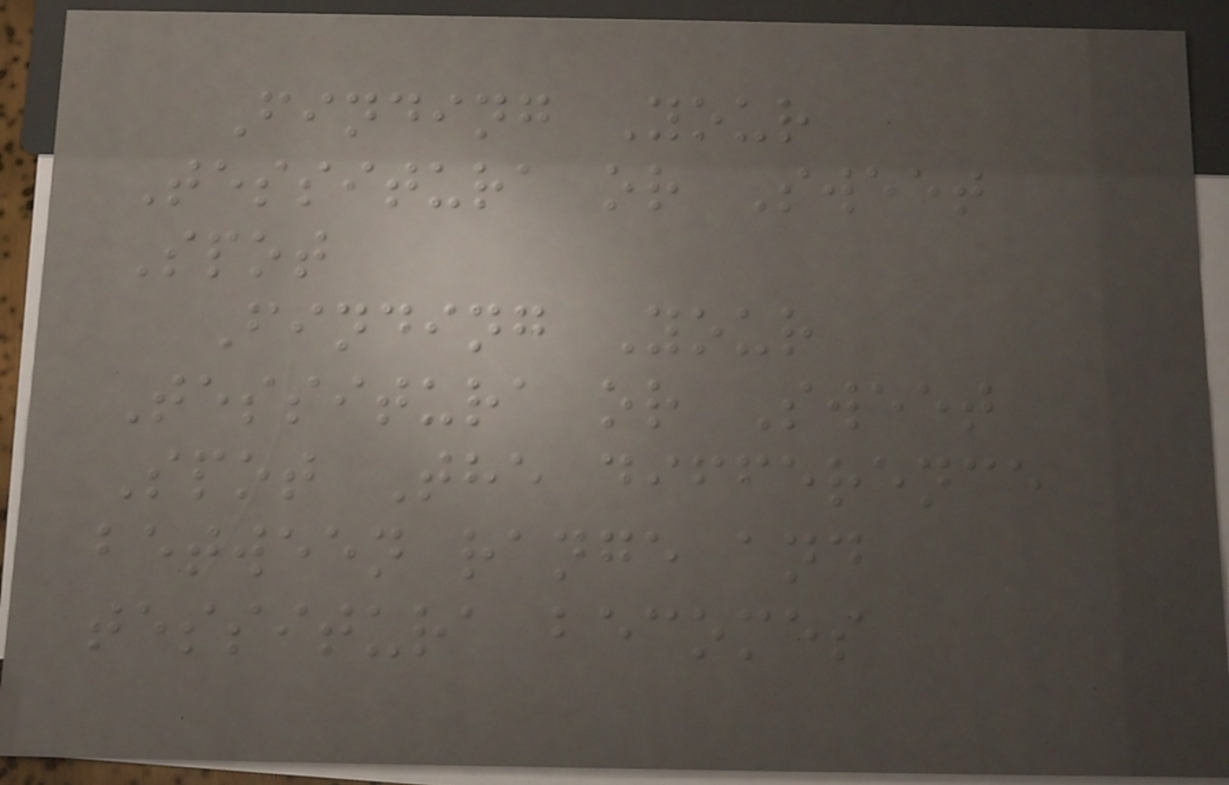Finding Your
Tessitura or Sweet
Spot
Finding Your
Tessitura or Sweet
Spot The difference
between range and
tessitura becomes
